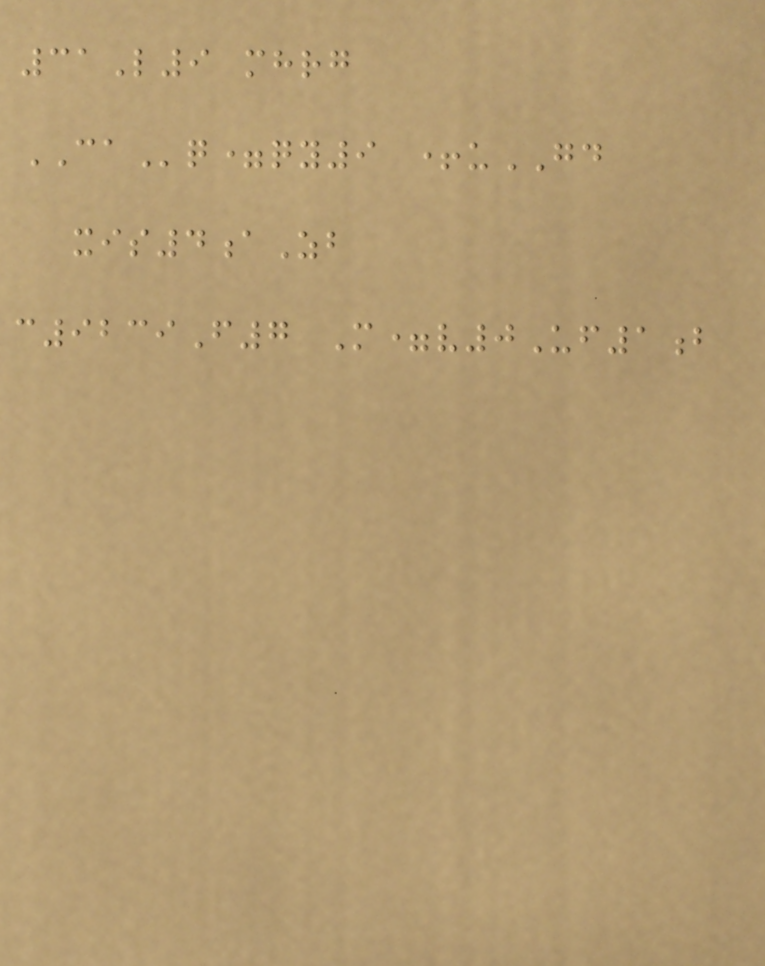31L9 mhrg
CAq=qy9 +uGD
xis4aZb
c9239F7 M=v0Uf1b
